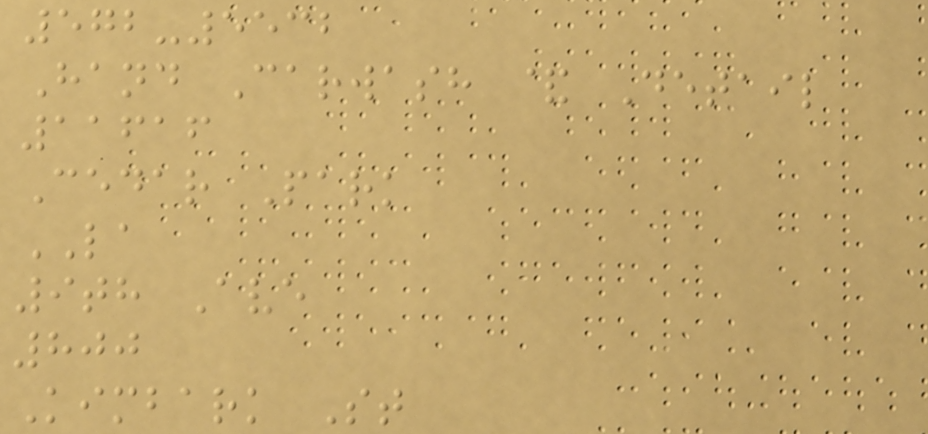572-5532
Hand Carwash & Detail
11616
Cedar Park
LA
9th Ave
800
Kimbark St
